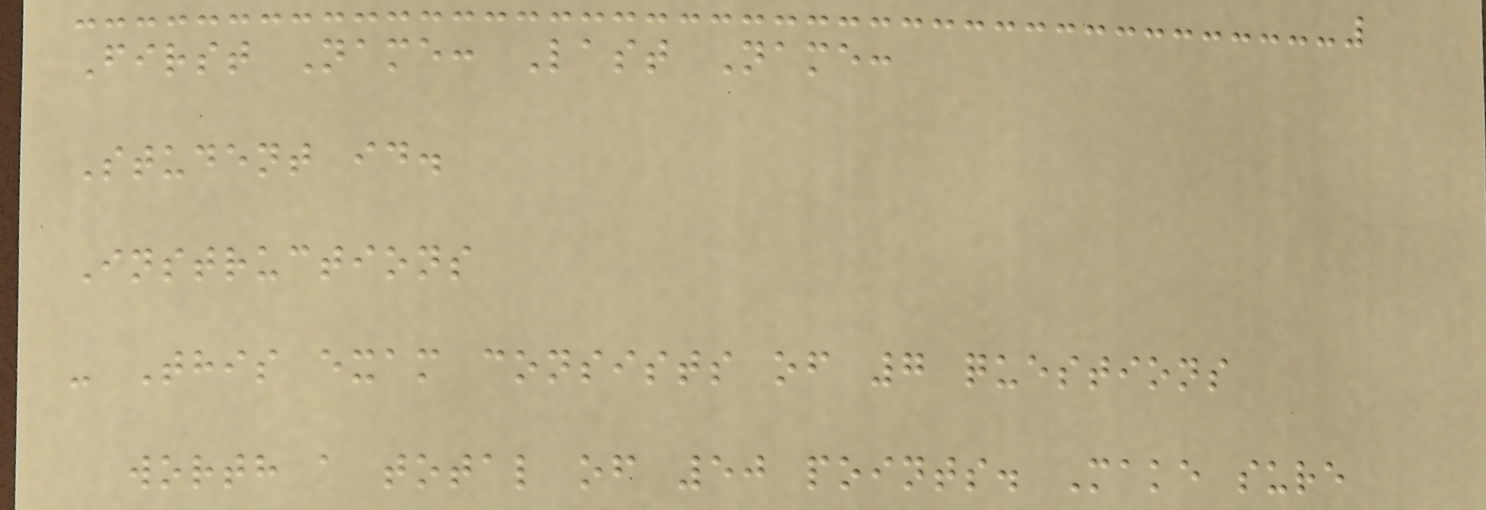First Name: Last Name:
Student id.
Instructions
- This exam consists of 7 questions
worth a total of 50 points. Make sure
